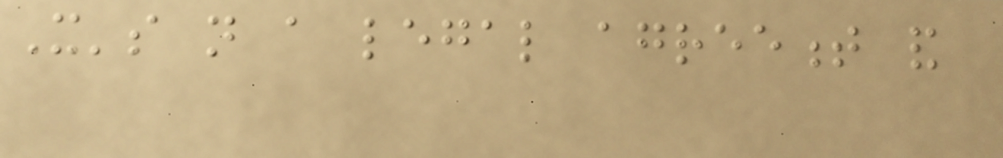It's not a legal agreement and
